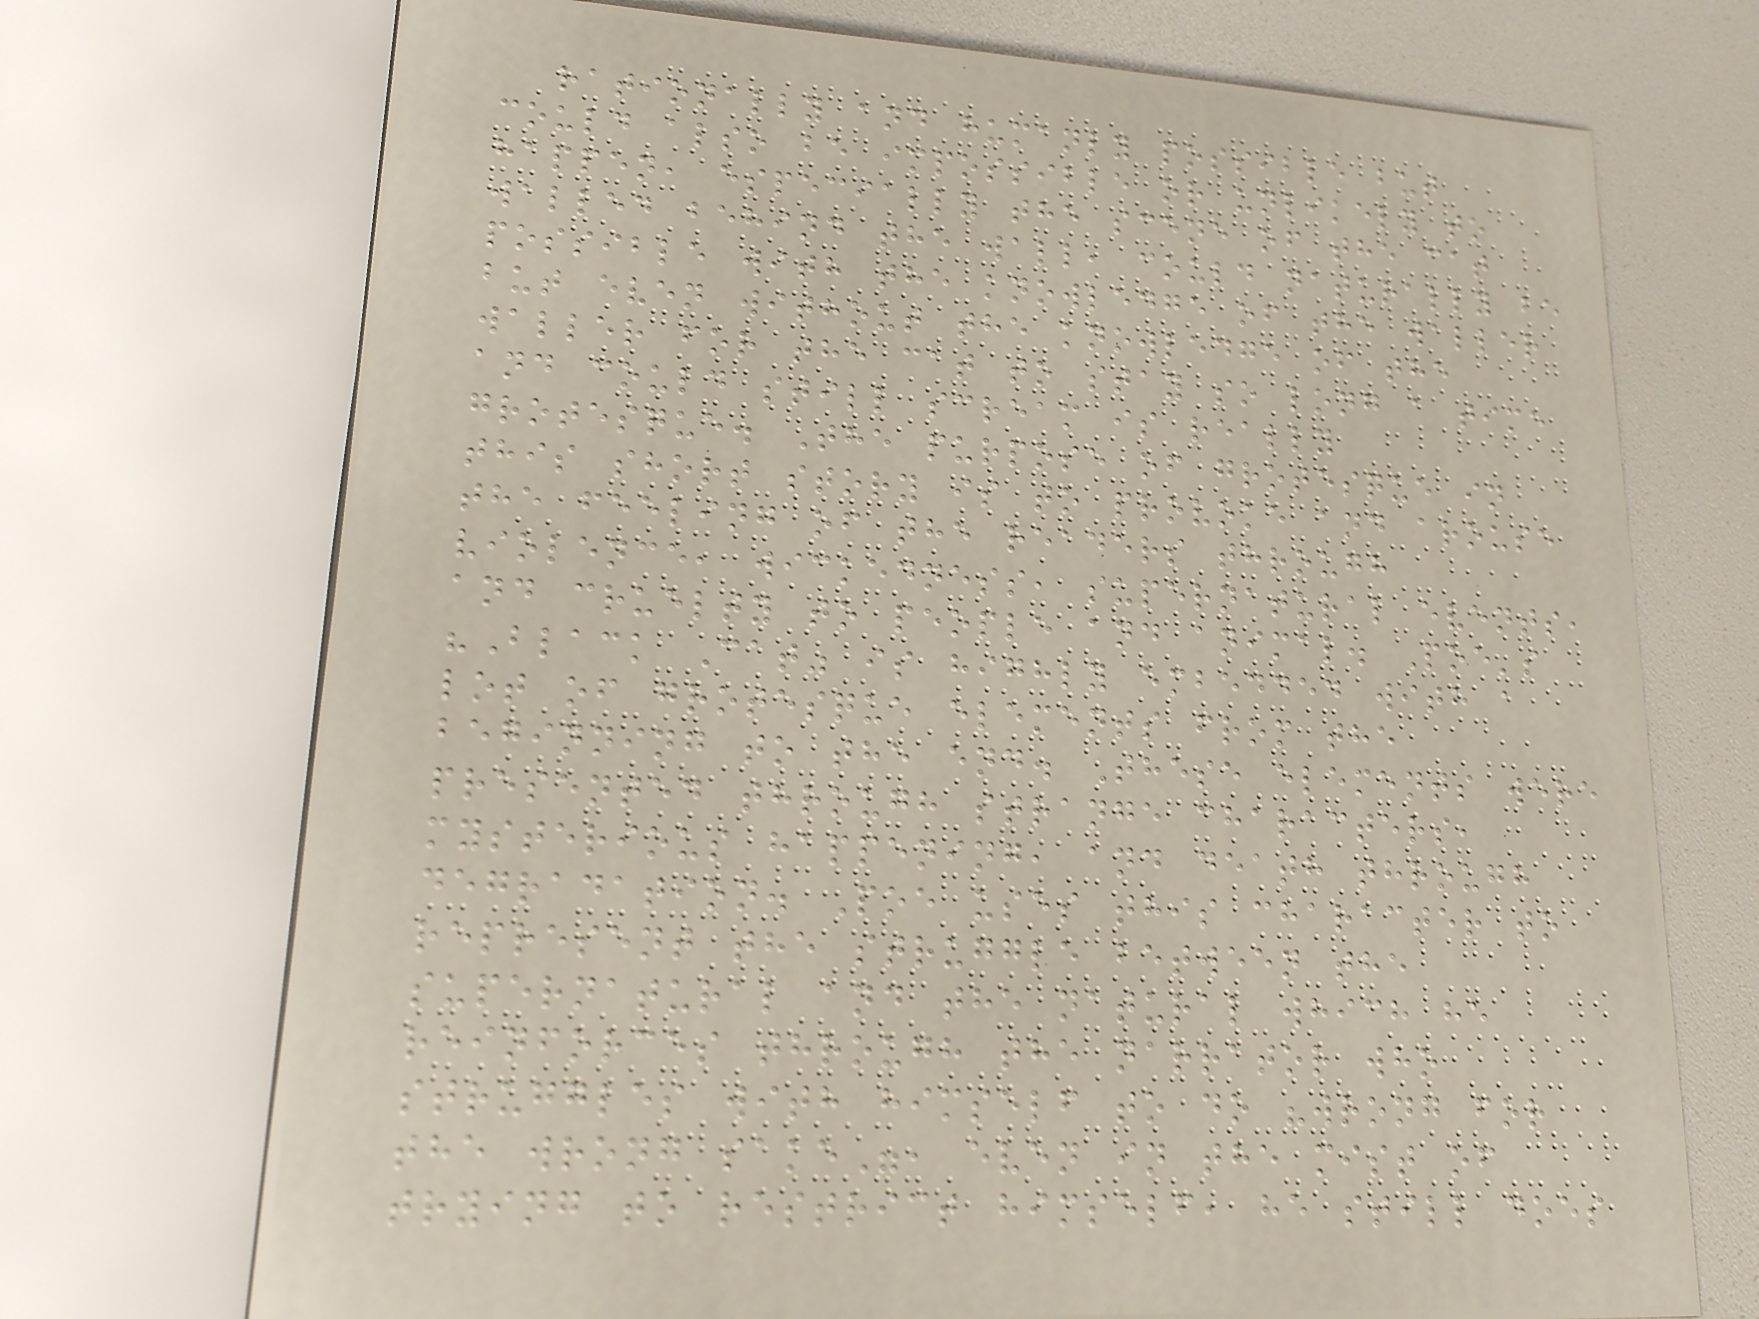rationally and humanly possible but
could also be impossible or unlikely to
happen, especially the scene of the cat
walled behind the wall, could naturally be
possible with the knowledge of the waller
but even without the knowledge of the
waller for the cat to stay so long a time
and could still scream is really
grotesque. The purpose of grotesque in
this short story is to provoke and arouse
the feeling of the readers through
violence, wickedness, supernatural events,
and cruelty to people and animal. Poe's
"Black Cat" is highly embedded with a
lot of grotesque elements from the
beginning to the end. These elements were
presented through strange characters,
mysterious happening, and death through
degradation. Poe uses this character to
represent the struggle between the
supernatural and the natural which he
reinforces through the narrator who
struggles with himself to do "wrong for
the wrong sake", even in the mist of
trying to restrict himself, he still does
